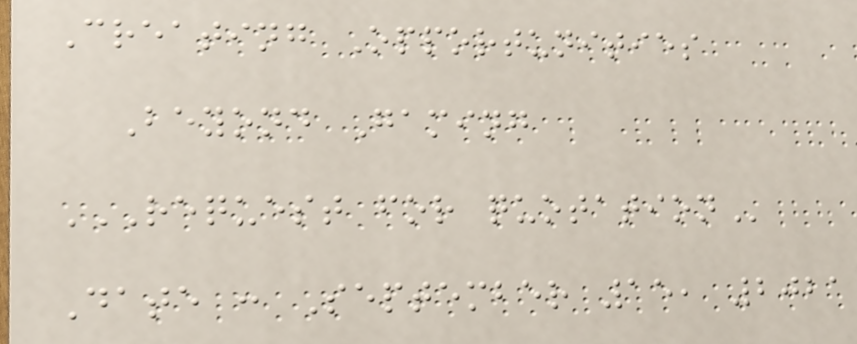Creating Opportunities
Beyond Gaming
REQUEST FOR QUOTATION
Date : September 15, 2021
